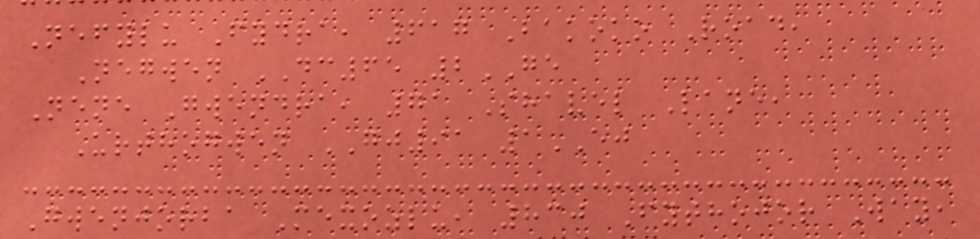Nefylu Fydra, 617 Bakoko Road,
Negwen DC65 2GE
Nene Gwendra, 71 Shavel Lane,
Urthogwen GJ91 1EJ
Gwenjorba Mexozlu, 830 Fythojor Way,
